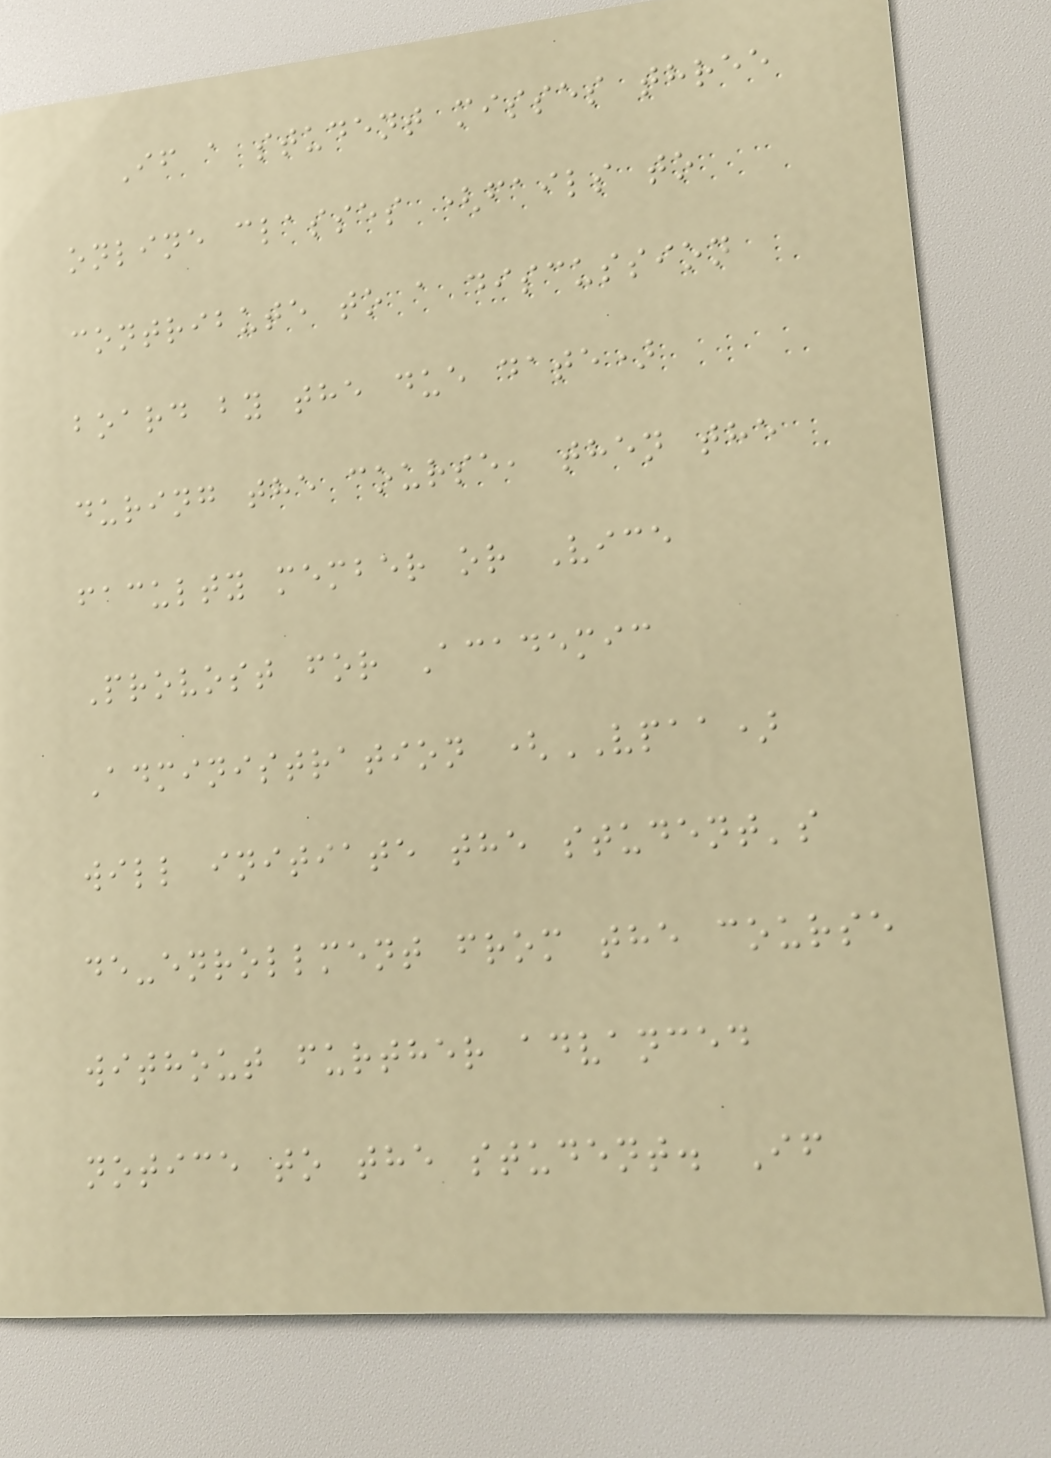If a student misses three
online classes (fails to
contribute to a discussion
board by the due date)
during the course, then the
faculty member or Vice
Provost for Academic
Administration (VPAA)
will initiate the student's
de-enrollment from the course
without further advanced
notice to the student. If
